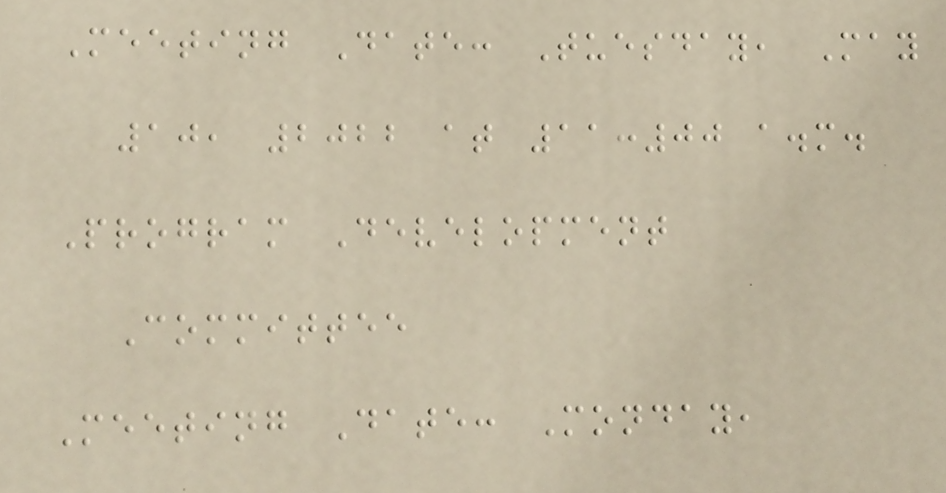Meeting Date: Tuesday, May
10, 2022 at 11:00 a.m.
Program Development
Committee
Meeting Date: Monday,
